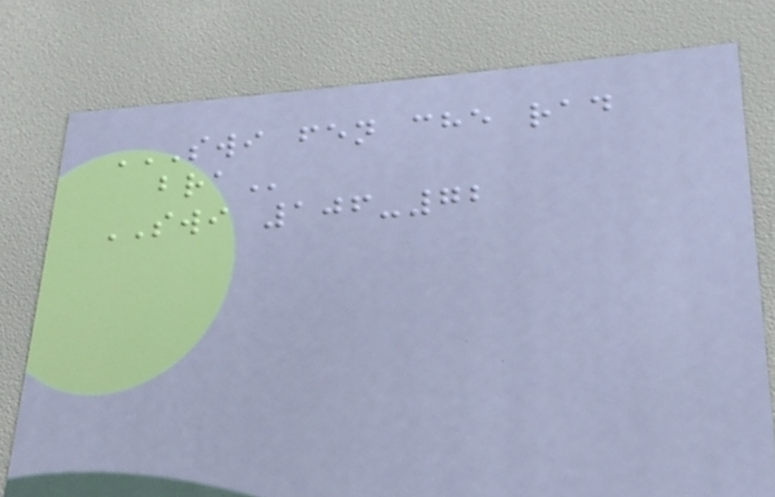SWI FEN CHE RAD
BRA
SWI 106-72
